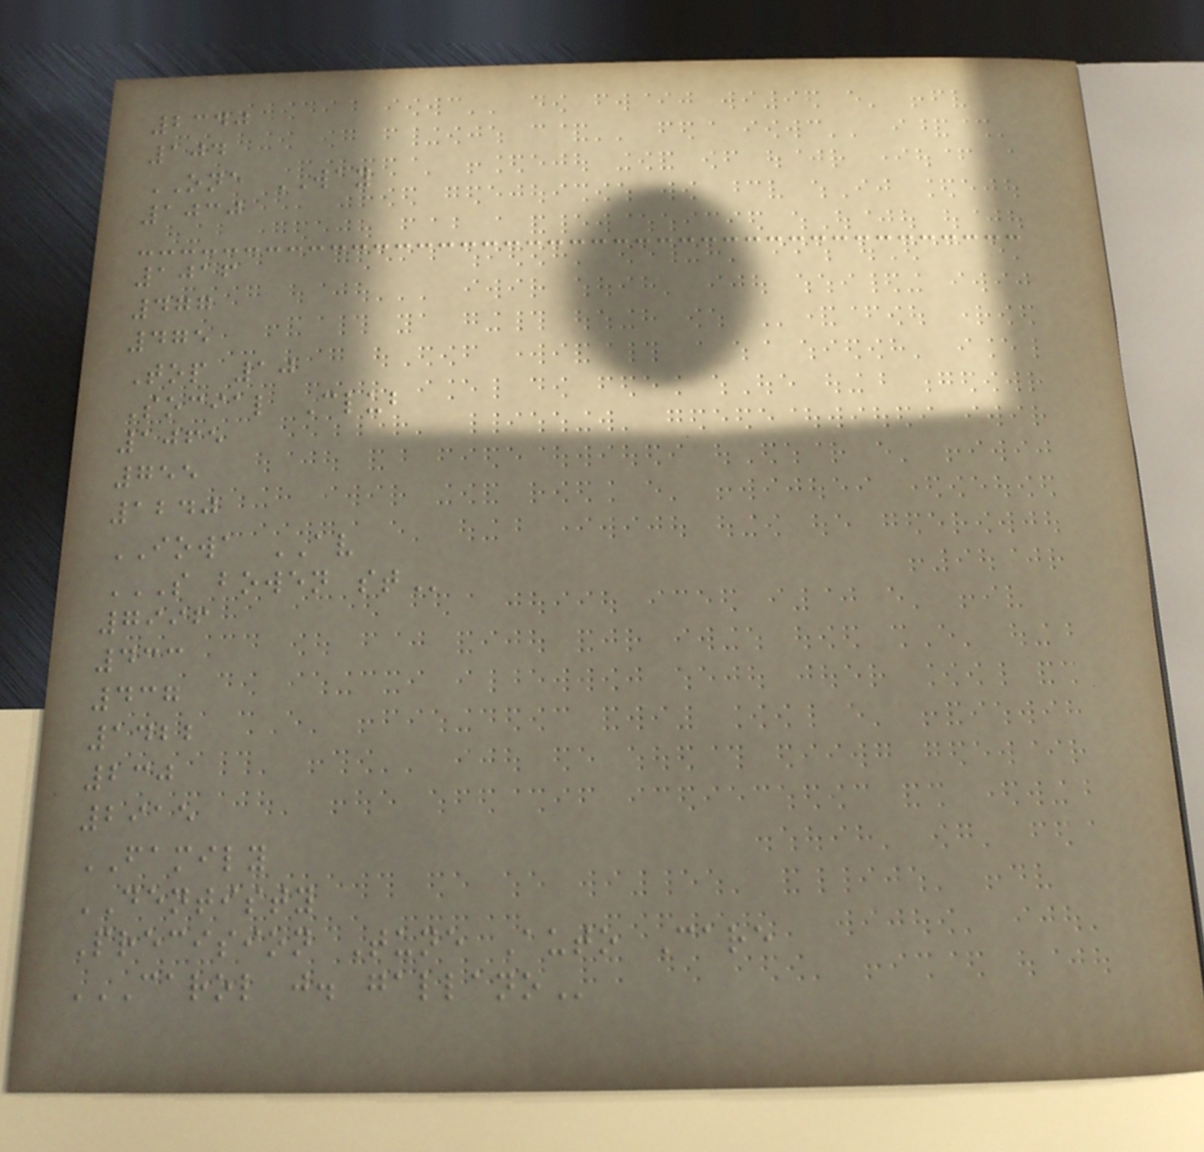2340
104
ONE WAY
1030
1016
477
475
Top 10
Social Club
1065
755
1240
IOWA AV
S BOWEN ST
7996
433
437
1422
230
2915
FAMILY
DENTISTY
Precision Tune Auto Care
CAROL J. GALLANO
